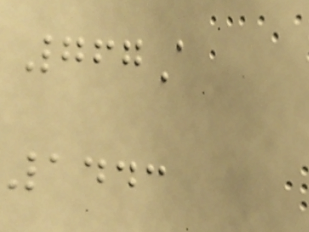767A
1443
